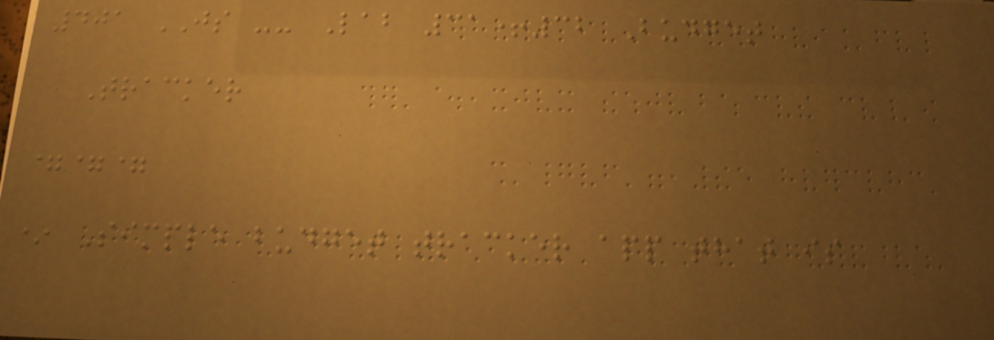401 JS -- Lab 31+32 Budget
Tracker
===
* Simple budget tracker app that is
